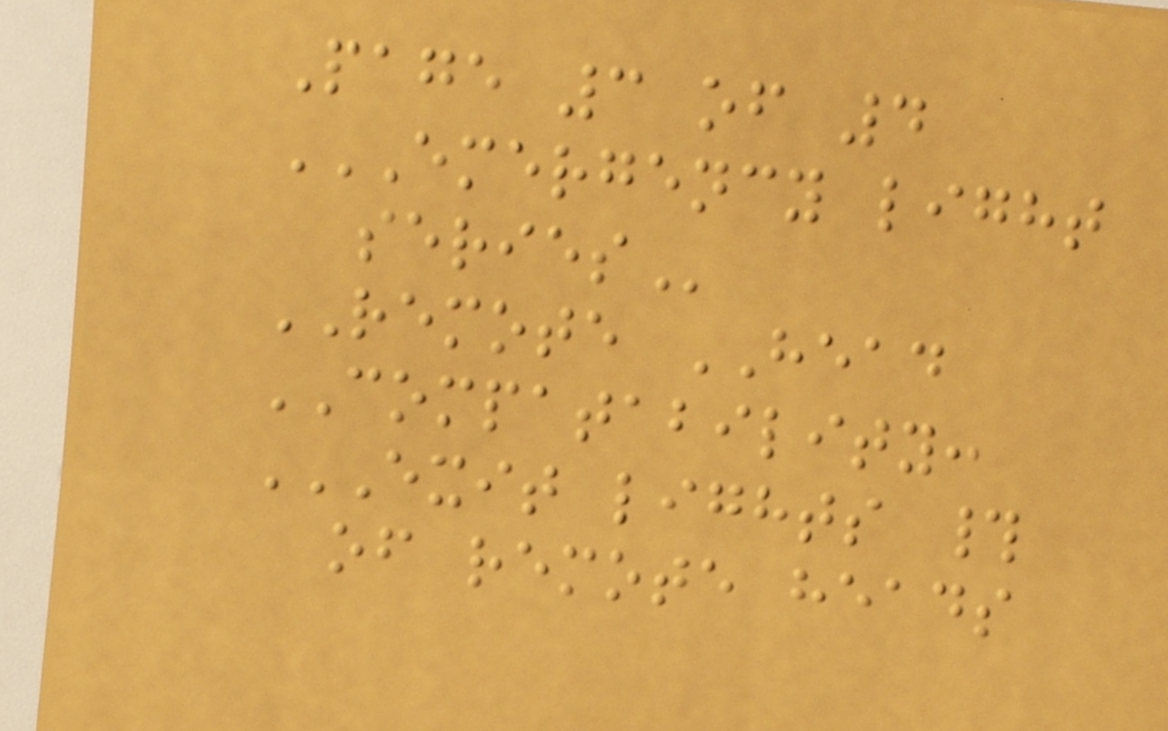Page 3 of 4
EMERGENCY LIGHT
SERIES
REMOTE HEAD
COMPATABILITY:
EXIT LIGHTS #
OF REMOTE HEADS
